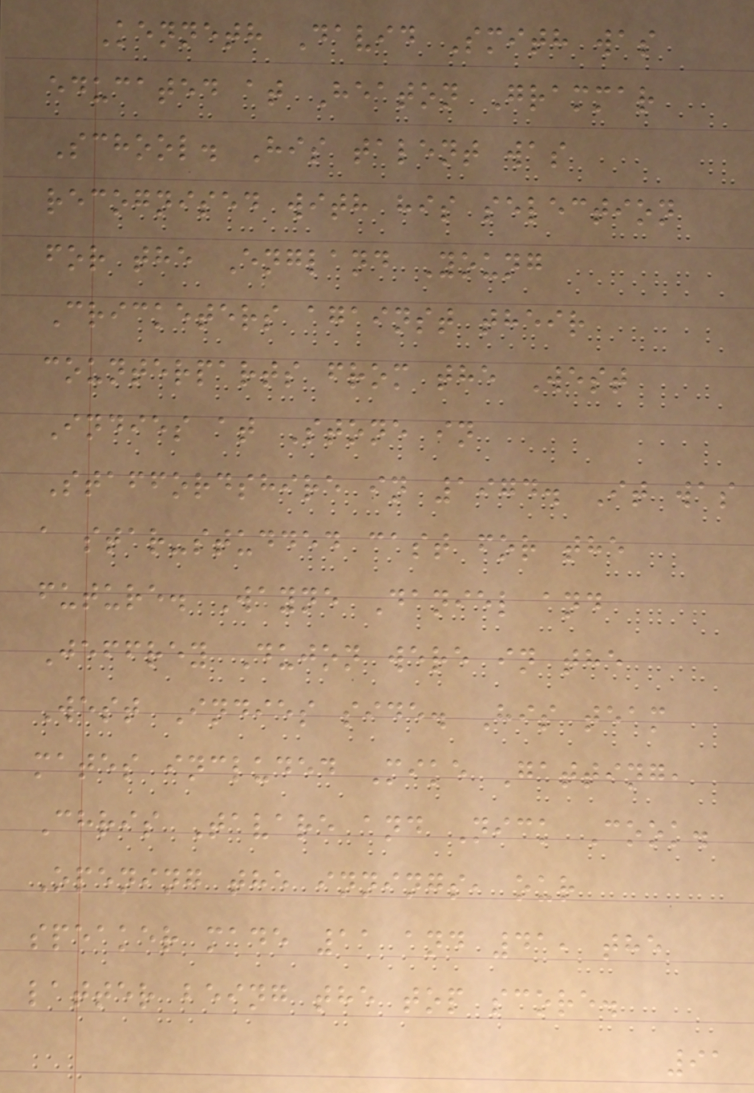Kenneth David Smith was
educated at Heaton Grammar
School. His talent was
recognised with his selection
for the England Young
Cricketers against their
counterparts from the West
Indies at Stone in
Staffordshire in 1974. It was
a star-studded cast for the
future. Wayne Daniel and
Jeffrey Dujon were in the
West Indies side. His team
mates included Mike Gatting,
Chris Tavare and Nick Cook.
Opening the innings, our
speaker made 11 and 41, the
latter being the top score.
91
